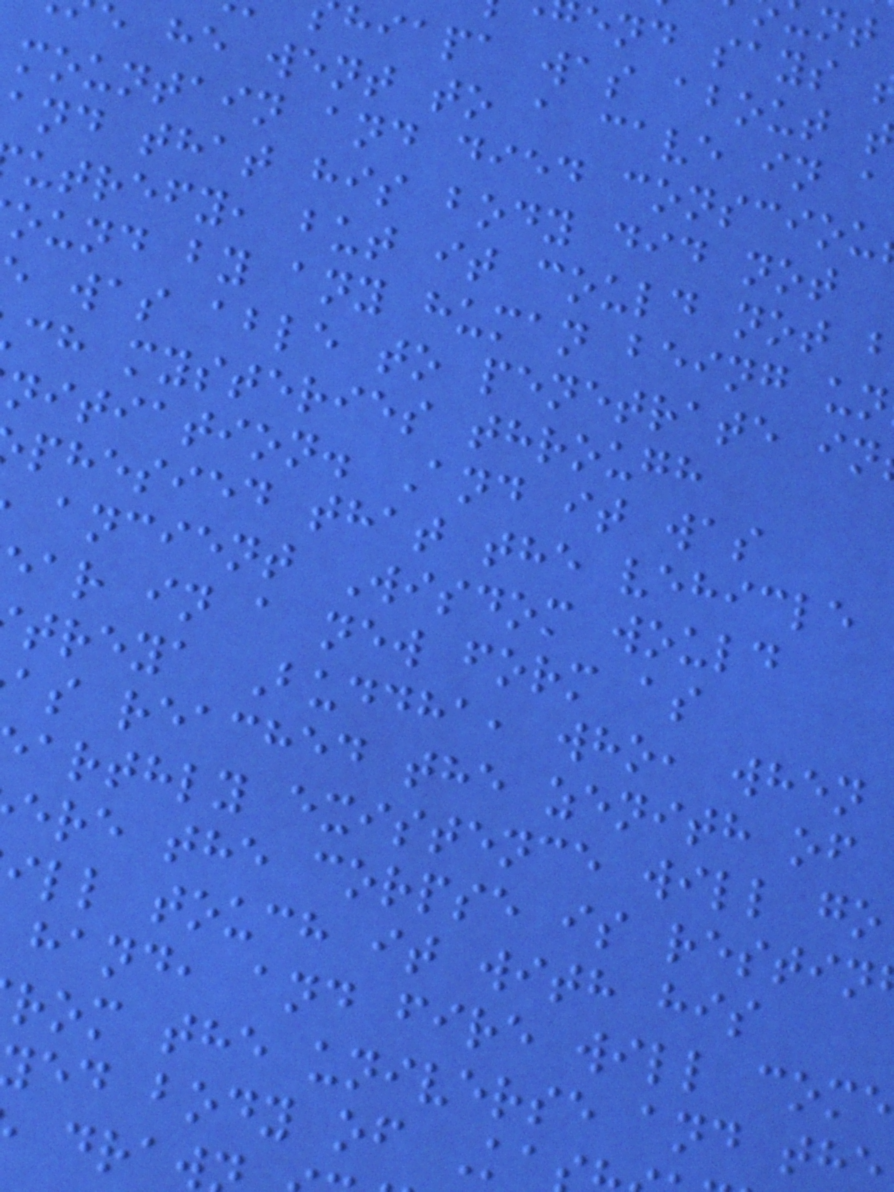end says
hiapa was about t
e he went to a cave in a
mountain and died consciou
and that his body did not
utrefy, but it could not
ound by any human being un
was able to penetrate in
ch mysteries through
nitiation. And it was
phesied that the vehicle
ancient Wisdom would
ear in a new form as
treya Buddha, who, when
as reached the zenith of
arthly existence will go
ere the corpse is restin
ill touch it with his
hand, and fire will come
rom the universe and th
ed body of Ka
